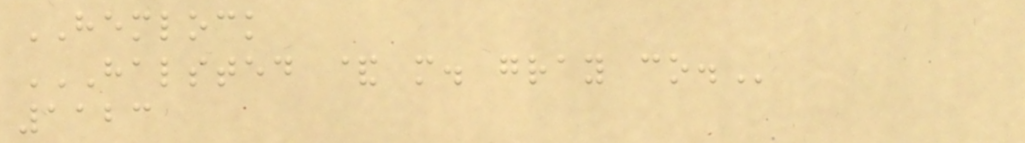HEMLOCK
HALSTED & M. GRAY CO.
1123
